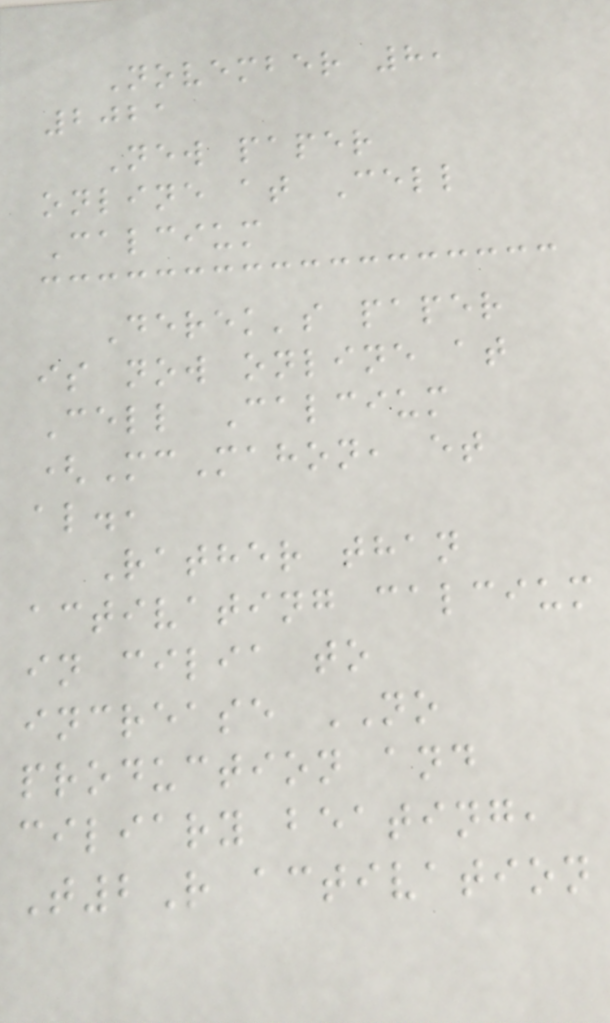November 8,
2021
New paper
online at Cell
Calcium
Derek's paper
is now online at
Cell Calcium
(McMahon, et
al.,
Rather than
activating calcium
in cilia to
increase NO
production and
ciliary beating,
T2R activation
